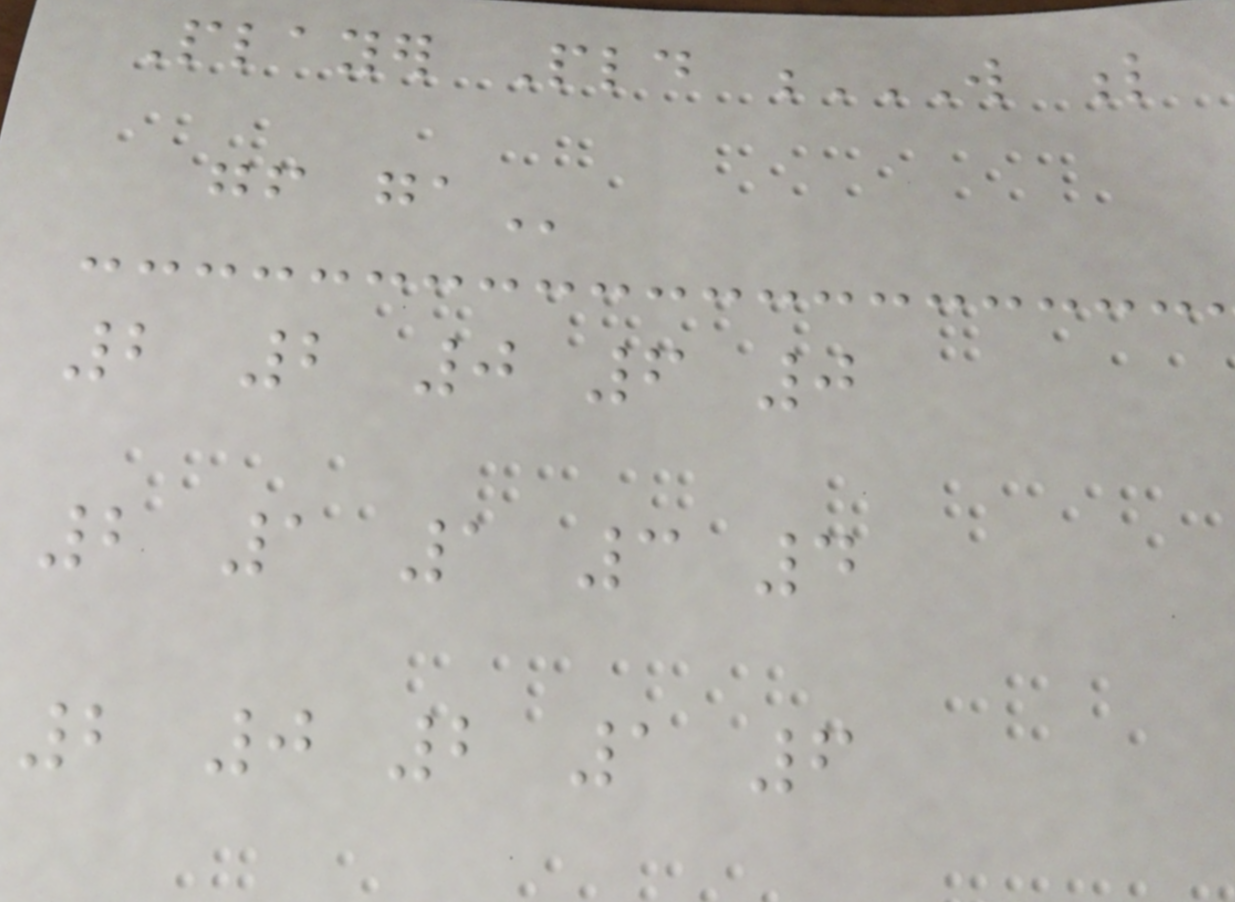Player Pld W L
GF GA
2 2 0 6 0
2 1 1 3 4
2 0 2 1 6
